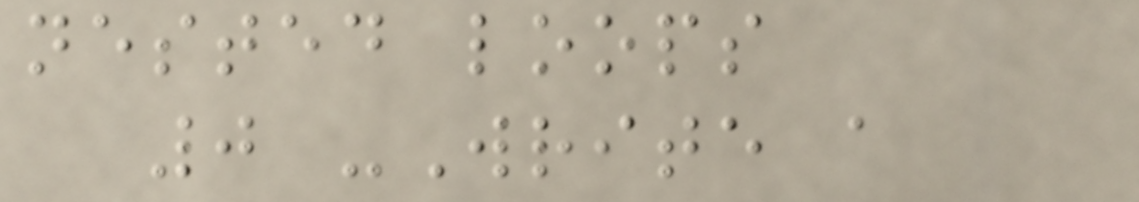nested loops
0 -Write a
